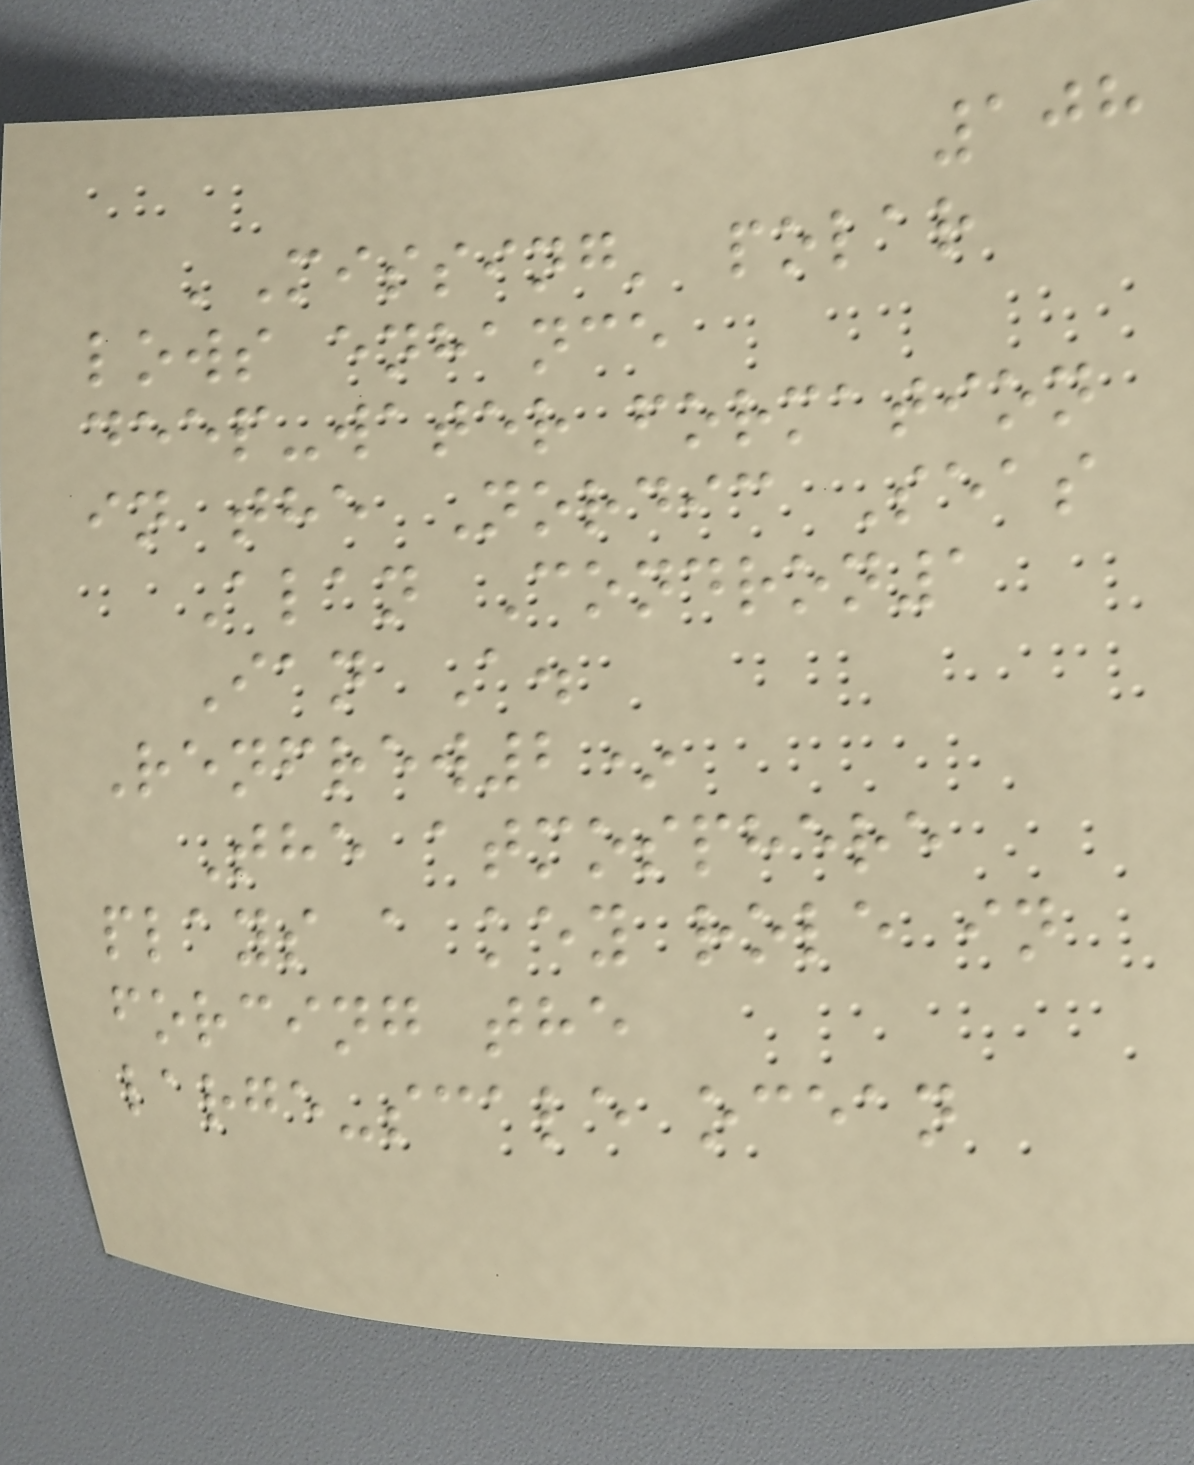108
'Missing' polar
lows enhance
deep-water formation
in the Nordic Seas
Alan Condron1
Ian A.
Renfrew2*
The atmosphere
plays a key role in
forcing the
large-scale ocean
